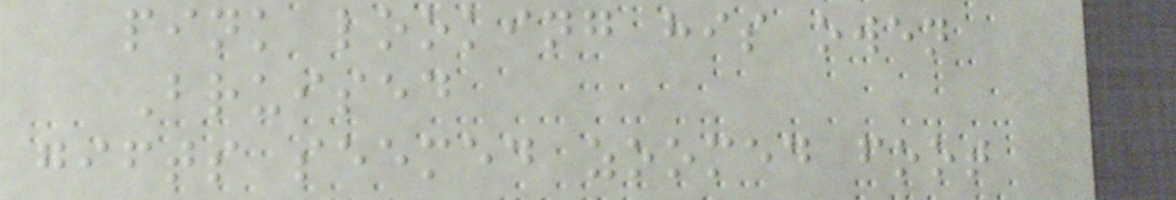pink looking his owen
Bruised
gifts seemed zoomed foot
